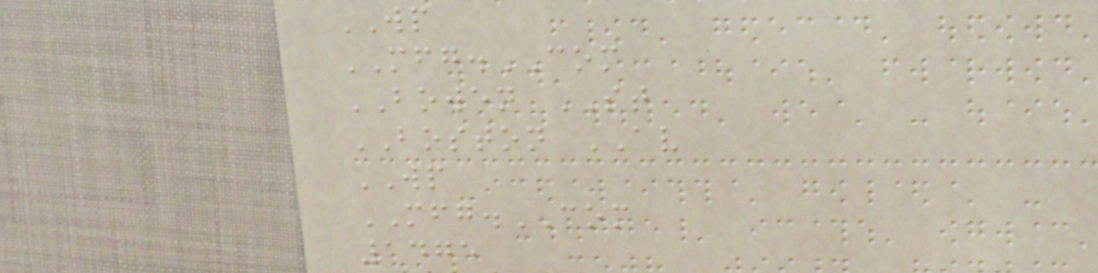WP
MFG.COM
BOWEN ST
BOSTON AV
WP
MFG.COM
1475
